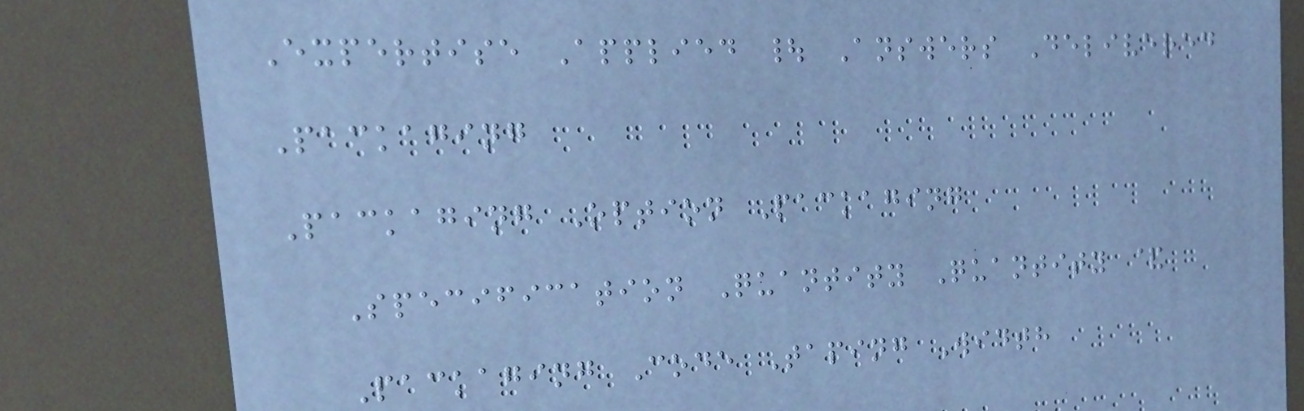Expertise Applied | Answers Delivered
Packaging
Packaging Option Packaging
Specification Quantity Quantity &
Packaging Code Taping Width
